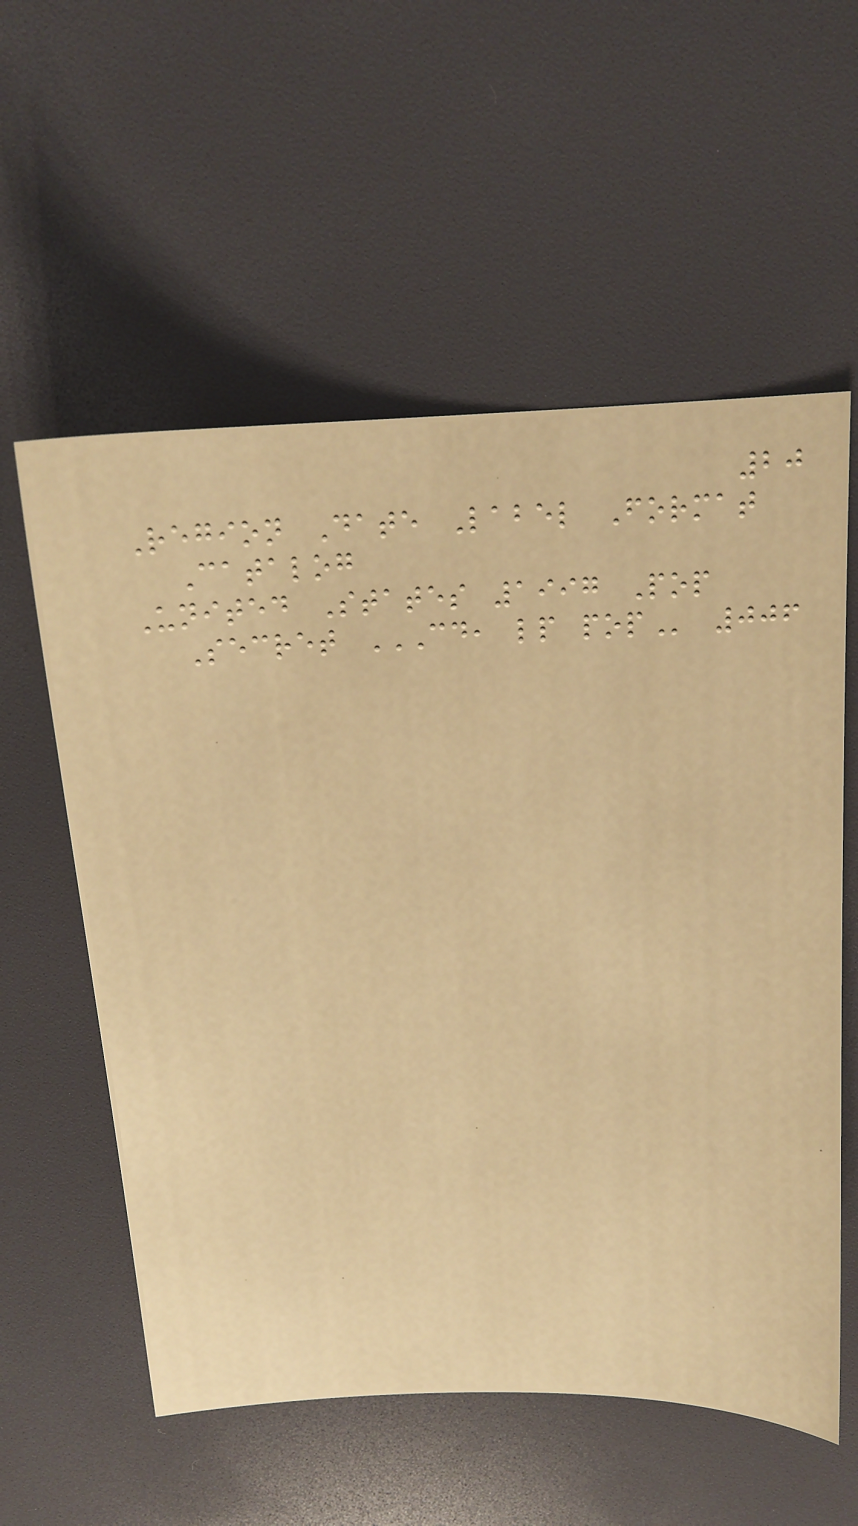20
Region Date Label Format
Catalog
United States 1997 Pop
Secret CD, LP POP 006
